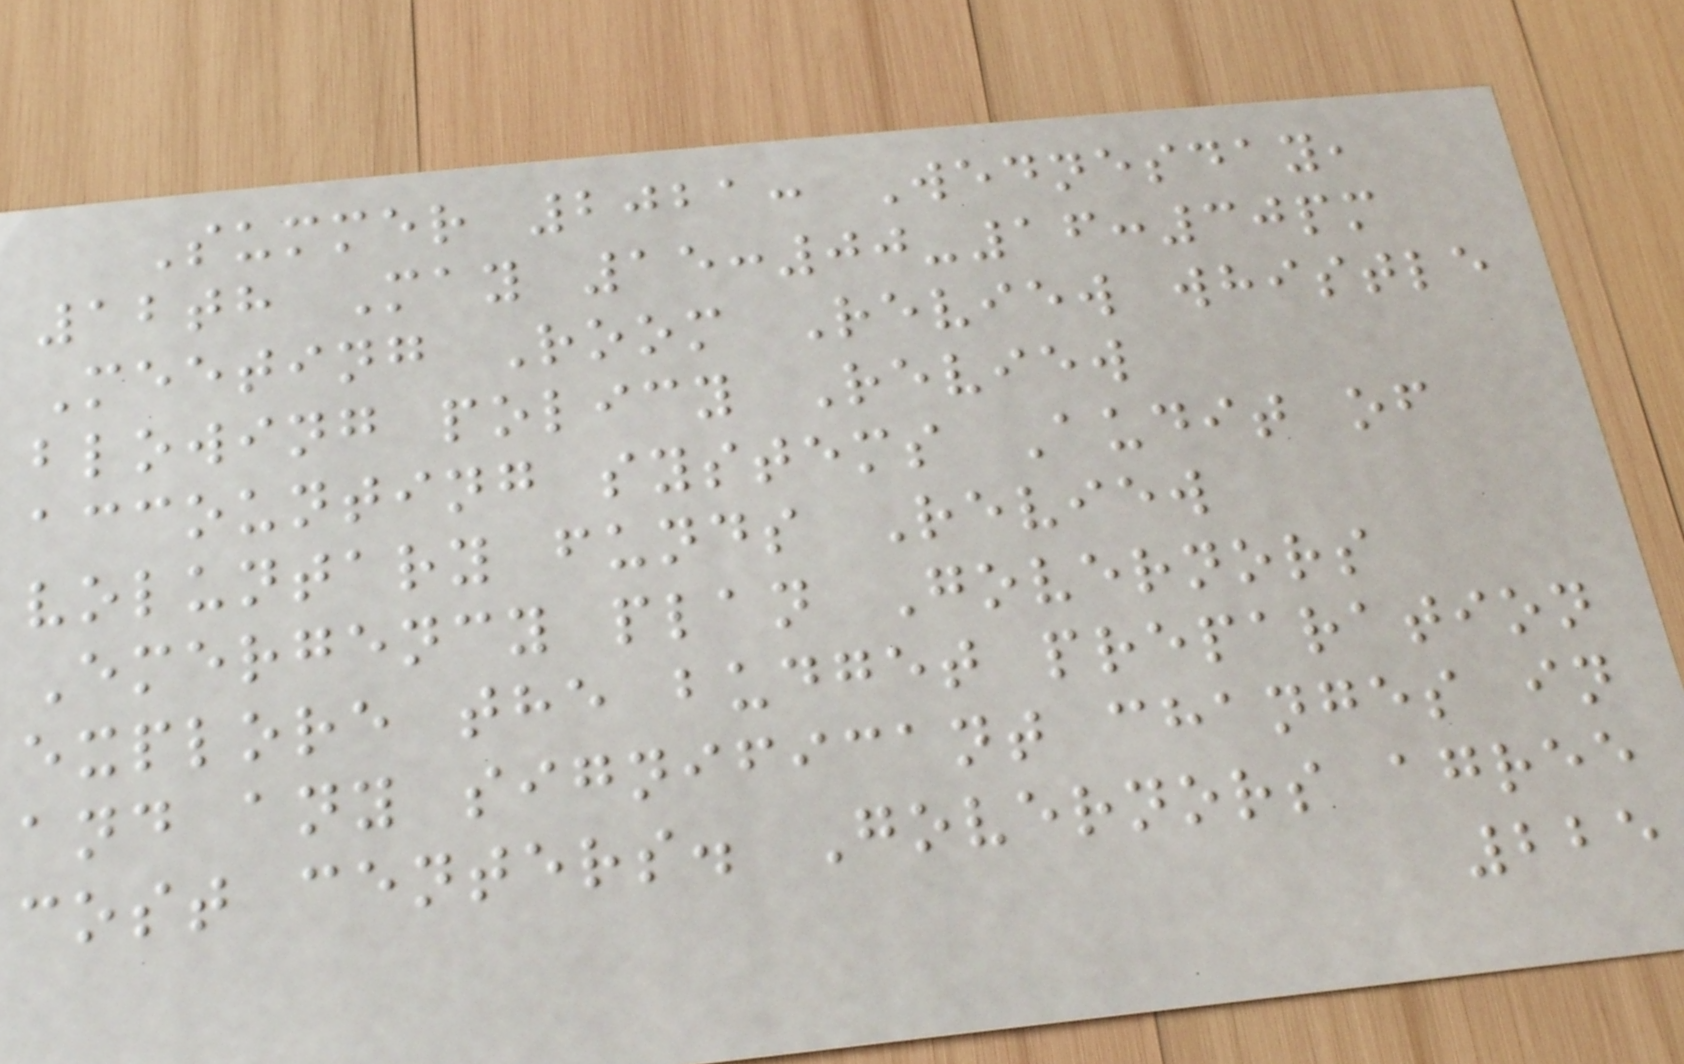Summer 2021: Wednesday,
12th May 15:00-16:30pm
Meeting Room Review whistle
blowing policy Review
accounting systems Audit of
voluntary funds Review
Emergency plan Governors
explore the budget preparation
and any significant changes in
cost centers. Governors agree
225
